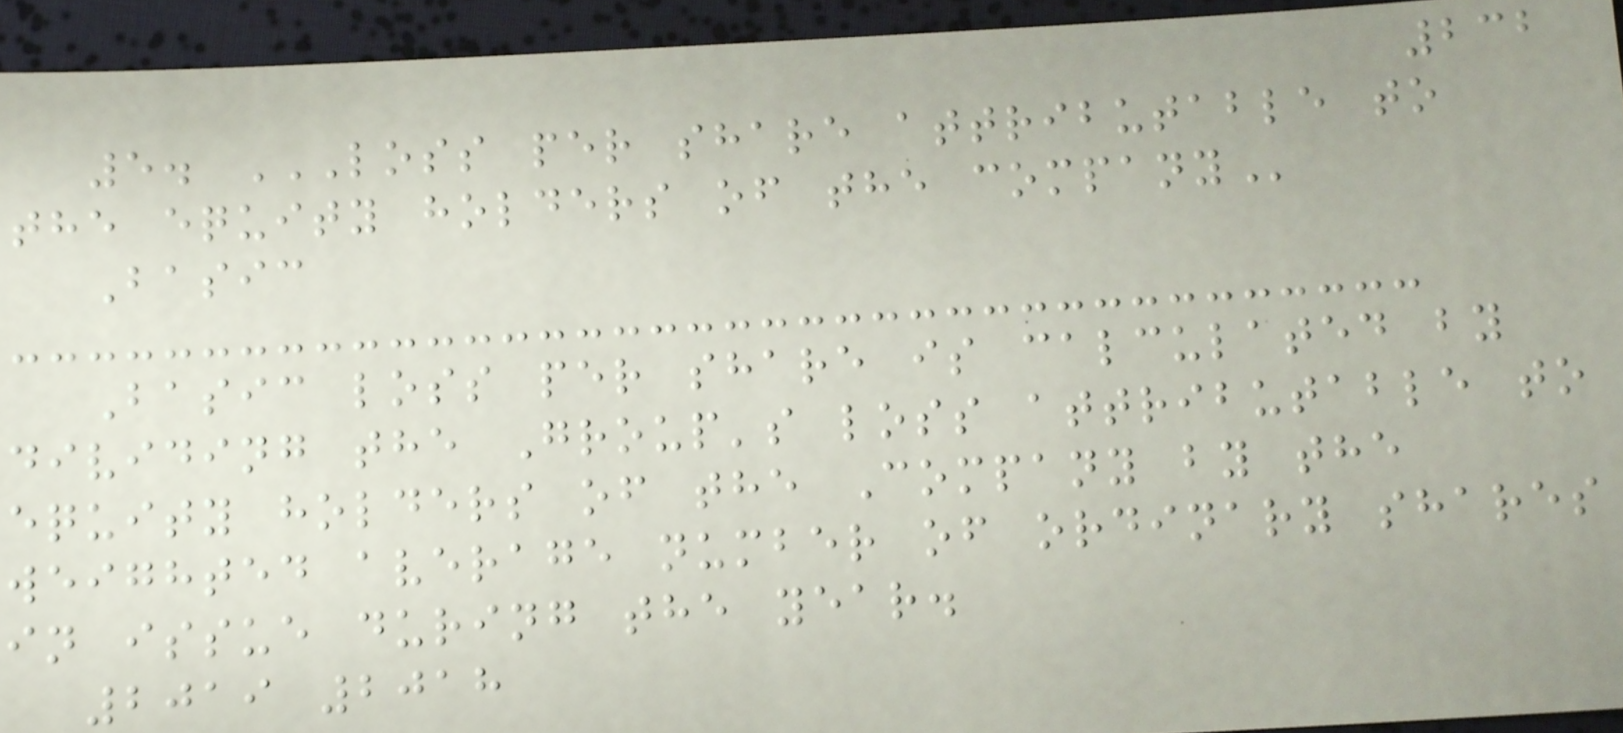232
5. LOSS PER SHARE ATTRIBUTABLE TO
THE EQUITY HOLDERS OF THE COMPANY
Basic
Basic loss per share is calculated by
dividing the Group's loss attributable to
equity holders of the Company by the
weighted average number of ordinary shares
in issue during the year.
2019 2018
